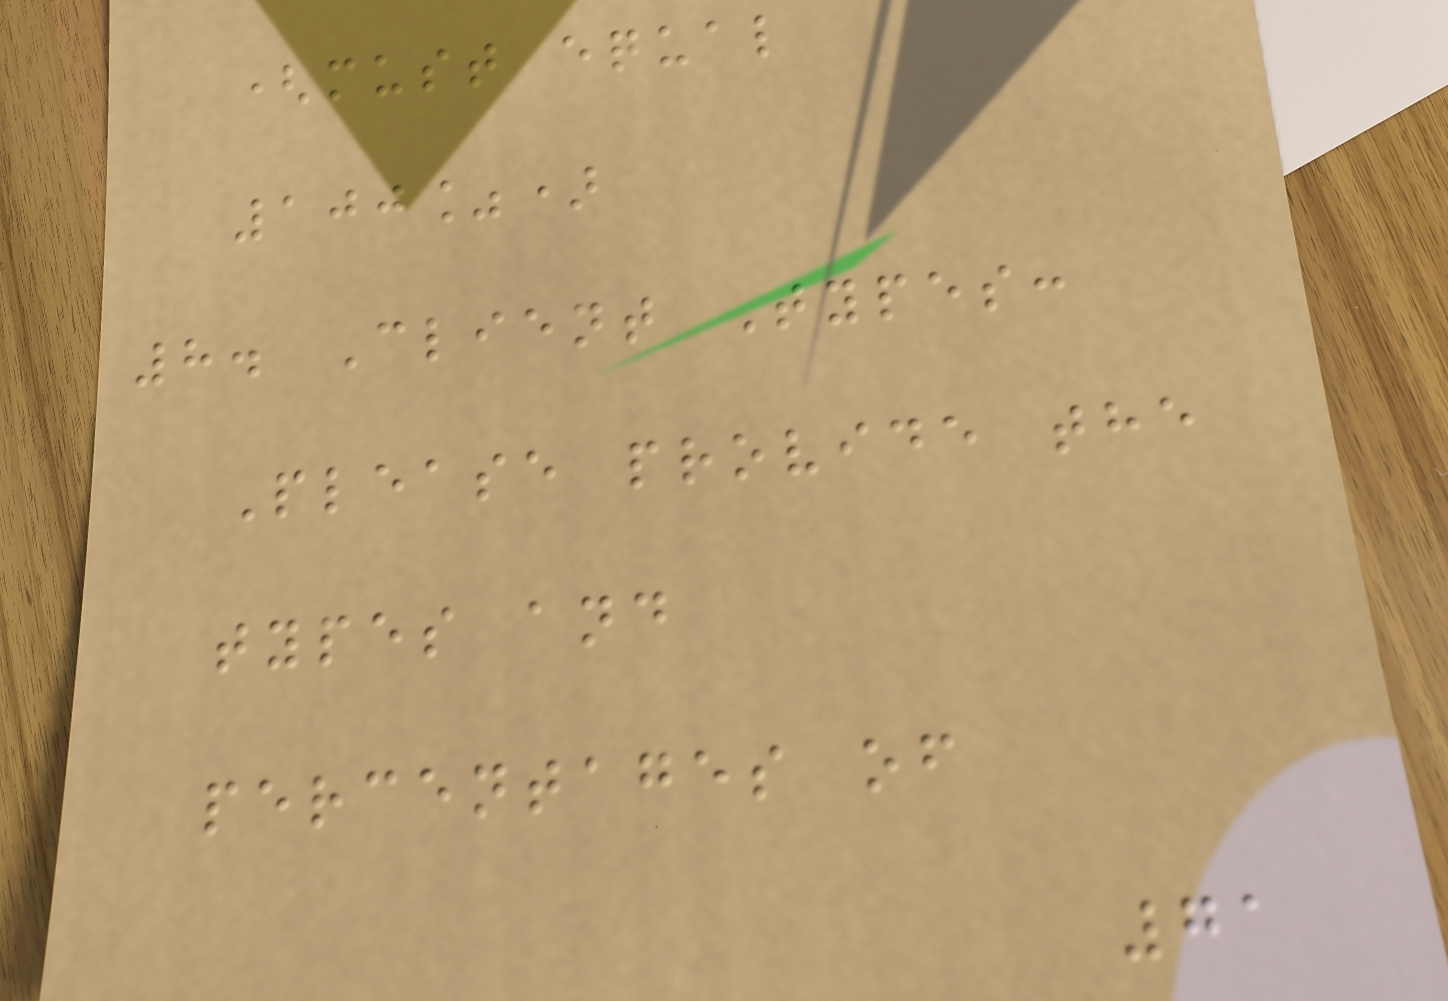(must equal
100%)
8. Client Types:
Please provide the
types and
percentages of
71
